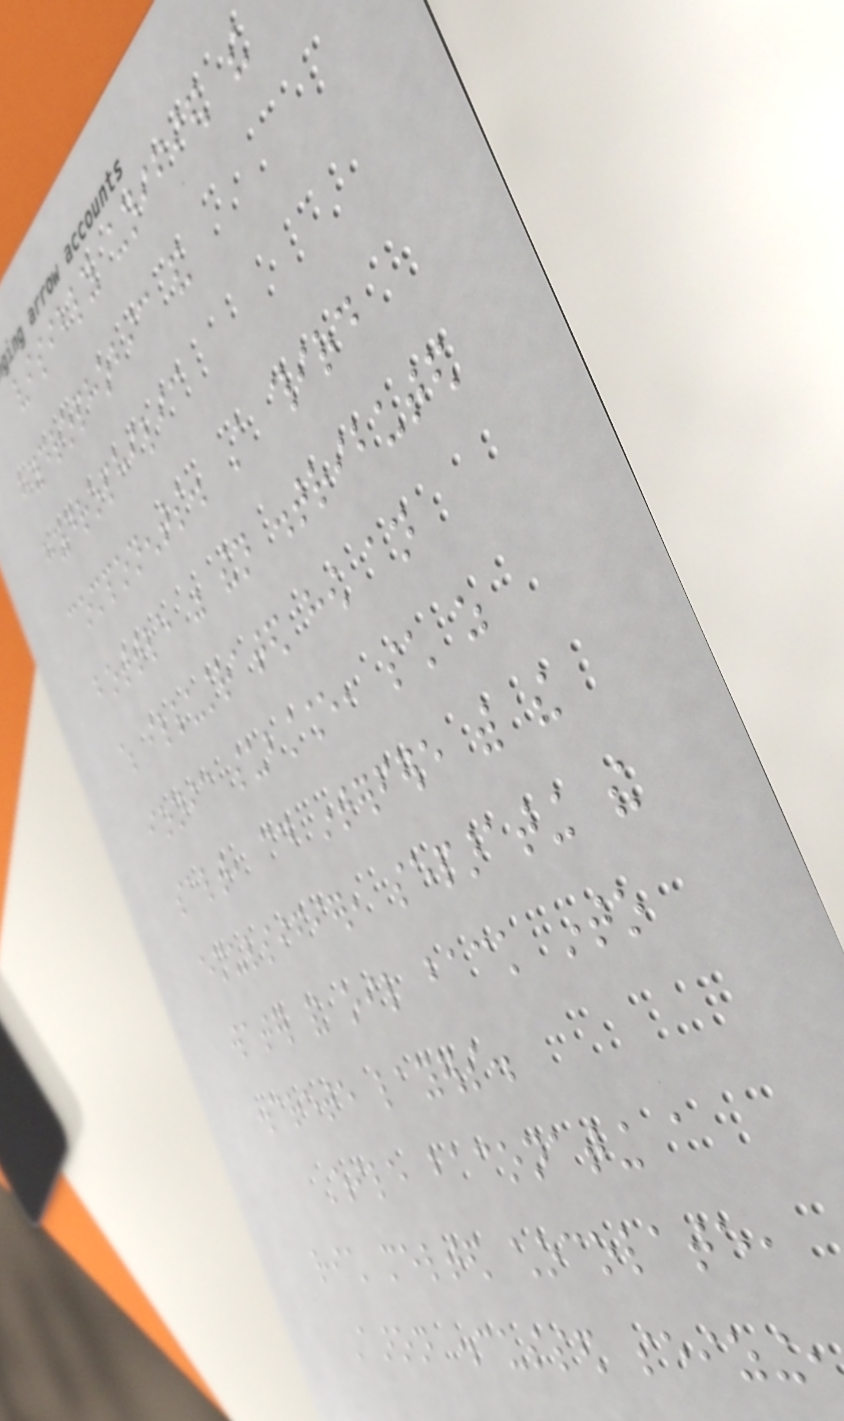visibly unified the
hydrophobic and
hydrophilic
components. A third
bottle was then distributed
which illustrated how an
ionic substance, such as
salt, could interfere with the
emulsifier, separating the
water and oil back into
discrete layers.
While baconating a
rich melted chocolate,
Aaron discussed seizing,
